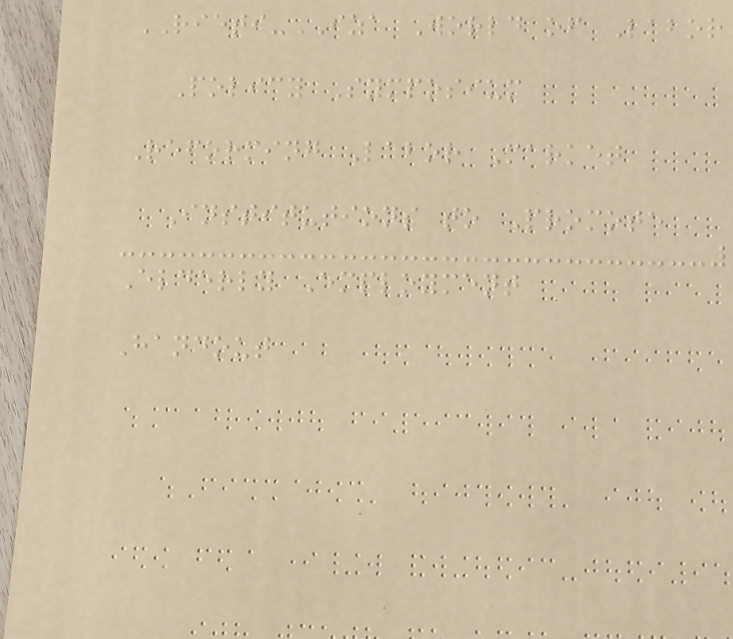RIETI-IZA World of Labor
Policy Symposium
Reforming Labor Market
Institutions to Promote
Elderly Employment
Handout
